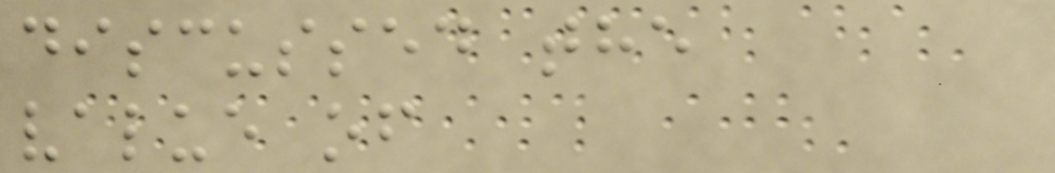discussed the
value of
